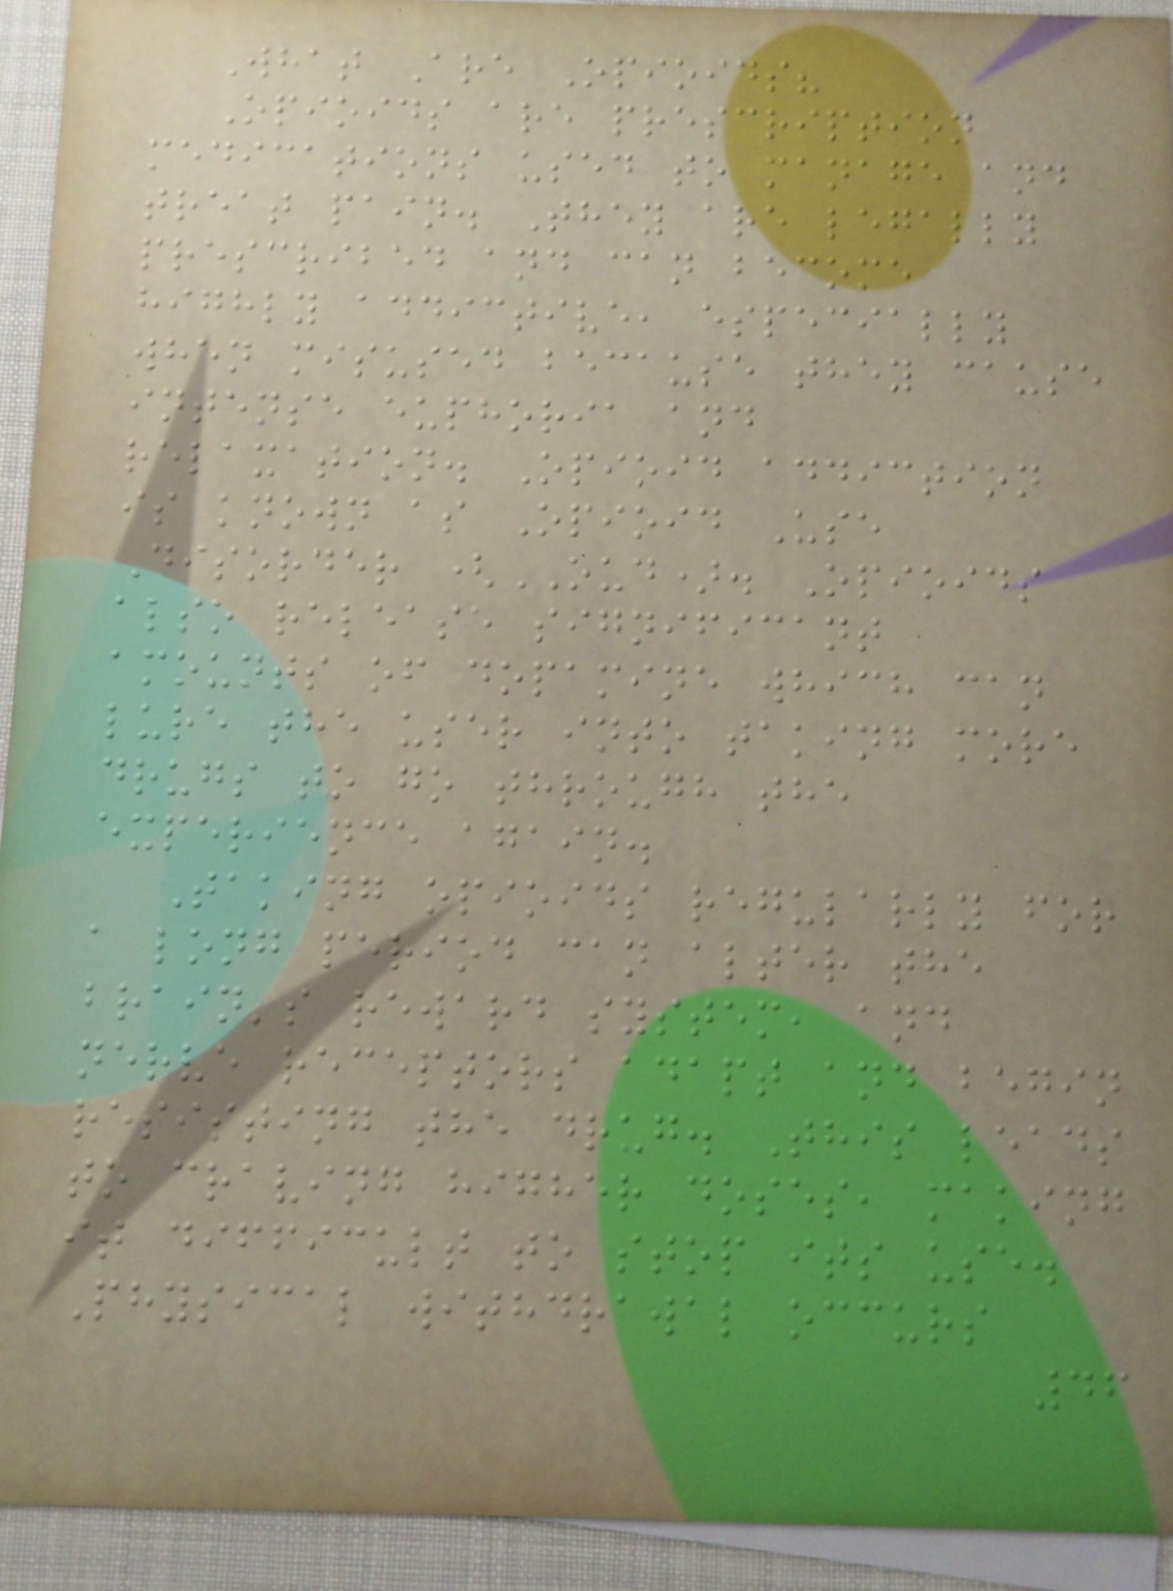What Are Opioids?
Opioids are prescription
medications used to manage and
treat pain. They are legally
prescribed and can become
highly addictive, especially
when misused because they cause
intense euphoria and
relaxation. Opioid addiction
is known as Opioid Use
Disorder (OUD). Opioids
also release significant
amounts of dopamine which can
lure the user into taking more
drugs to go through the
experience again.
Taking opioids regularly for
a long period can alter the
brain's reward system, and
nerve receptors adapt and begin
resisting the drug. This leads
to craving higher doses, making
it difficult to stop its use.
Physical withdrawal occurs
46
